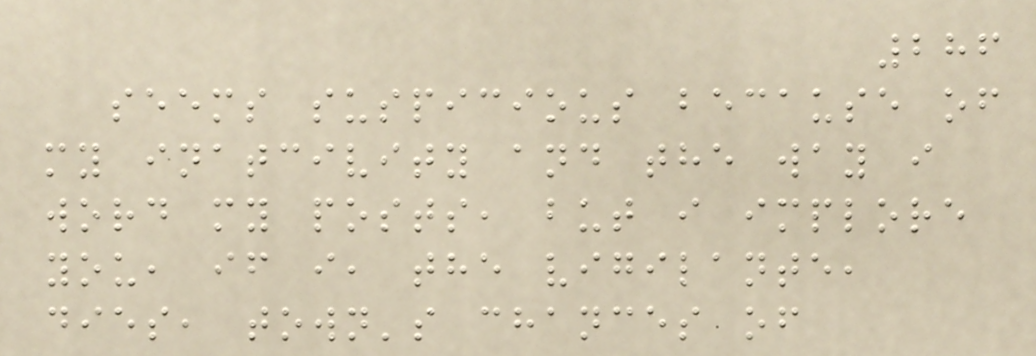286
seems suspicious because of
my inatcivity and the way i
word my posts, but i implore
you, if i, the vigilante,
dies, town's chances of
